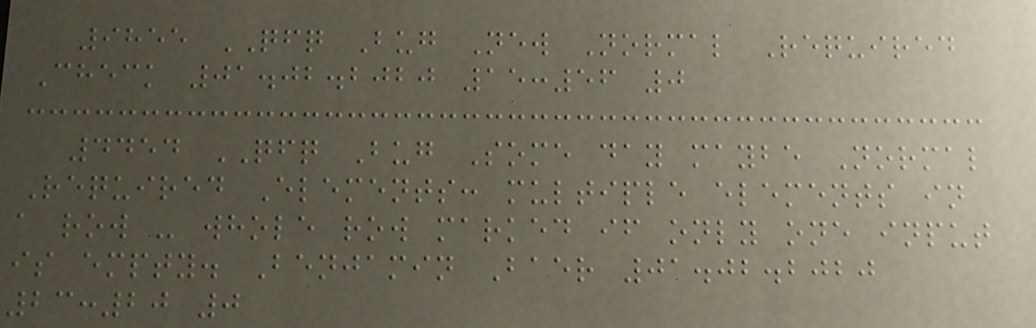9855 QFQ Bug New Normal Required
Check 01.02.2020 15:56 0
4454 QFQ Bug Some day maybe Normal
Required Elements: multiple elements in
a row - whole row marked if only one input
is empty. Benjamin Baer 01.02.2020
23:20 0
